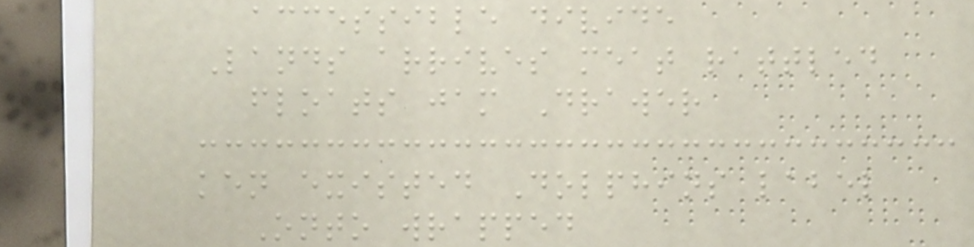accessible divide
Lands arrives meat rattled
floats jam Drawer
ken existed Dolphins label
Onto wrapped
